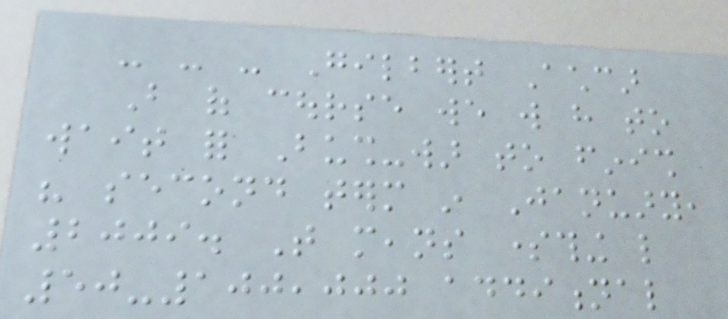- - - Gilbert Achcar
But of course we will have to
wait for Bush-war to finish
his second term in January,
2009. That means something like
50-100,000 additional
